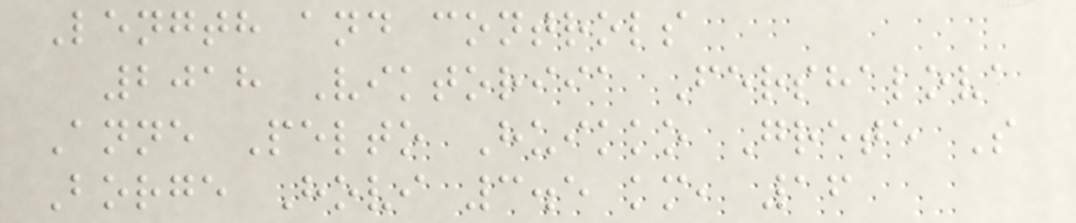Length and controls
2018 Viktoriia Fershalova
Anne Pelto Huikko Grete S
Borge Hovi 3.5 km, 16
